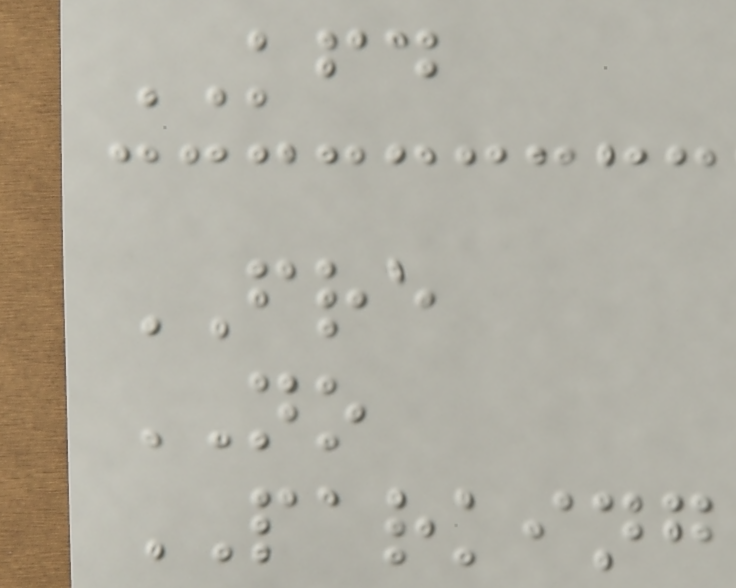KFD
FRE
NO
PARKING
